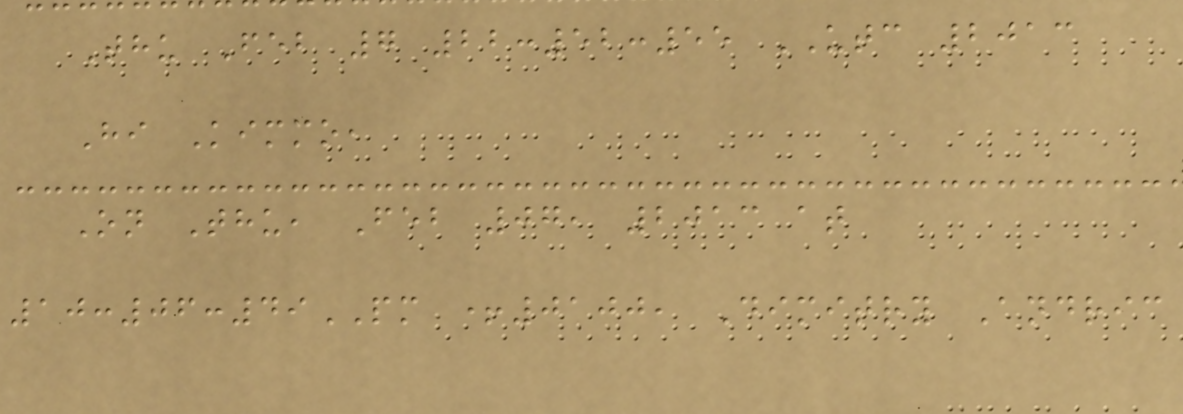Thu Feb 7 22:52:55 UTC 2013
Hi Kimmo,
On Thu, Feb 07, 2013 at
10:06:49PM +0100, Dimitry Andric
